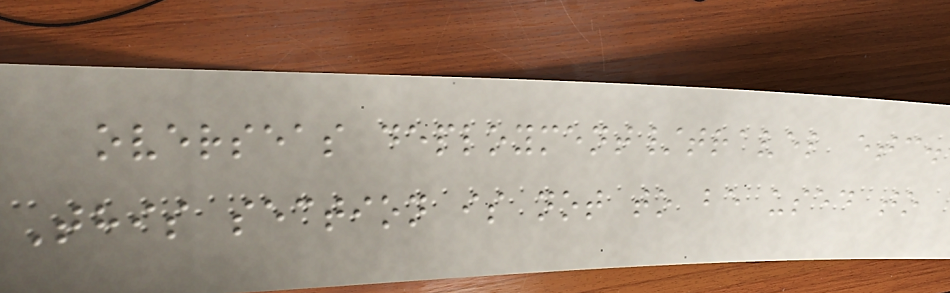overseas deployment/travel etc.
This section is not to be used to
